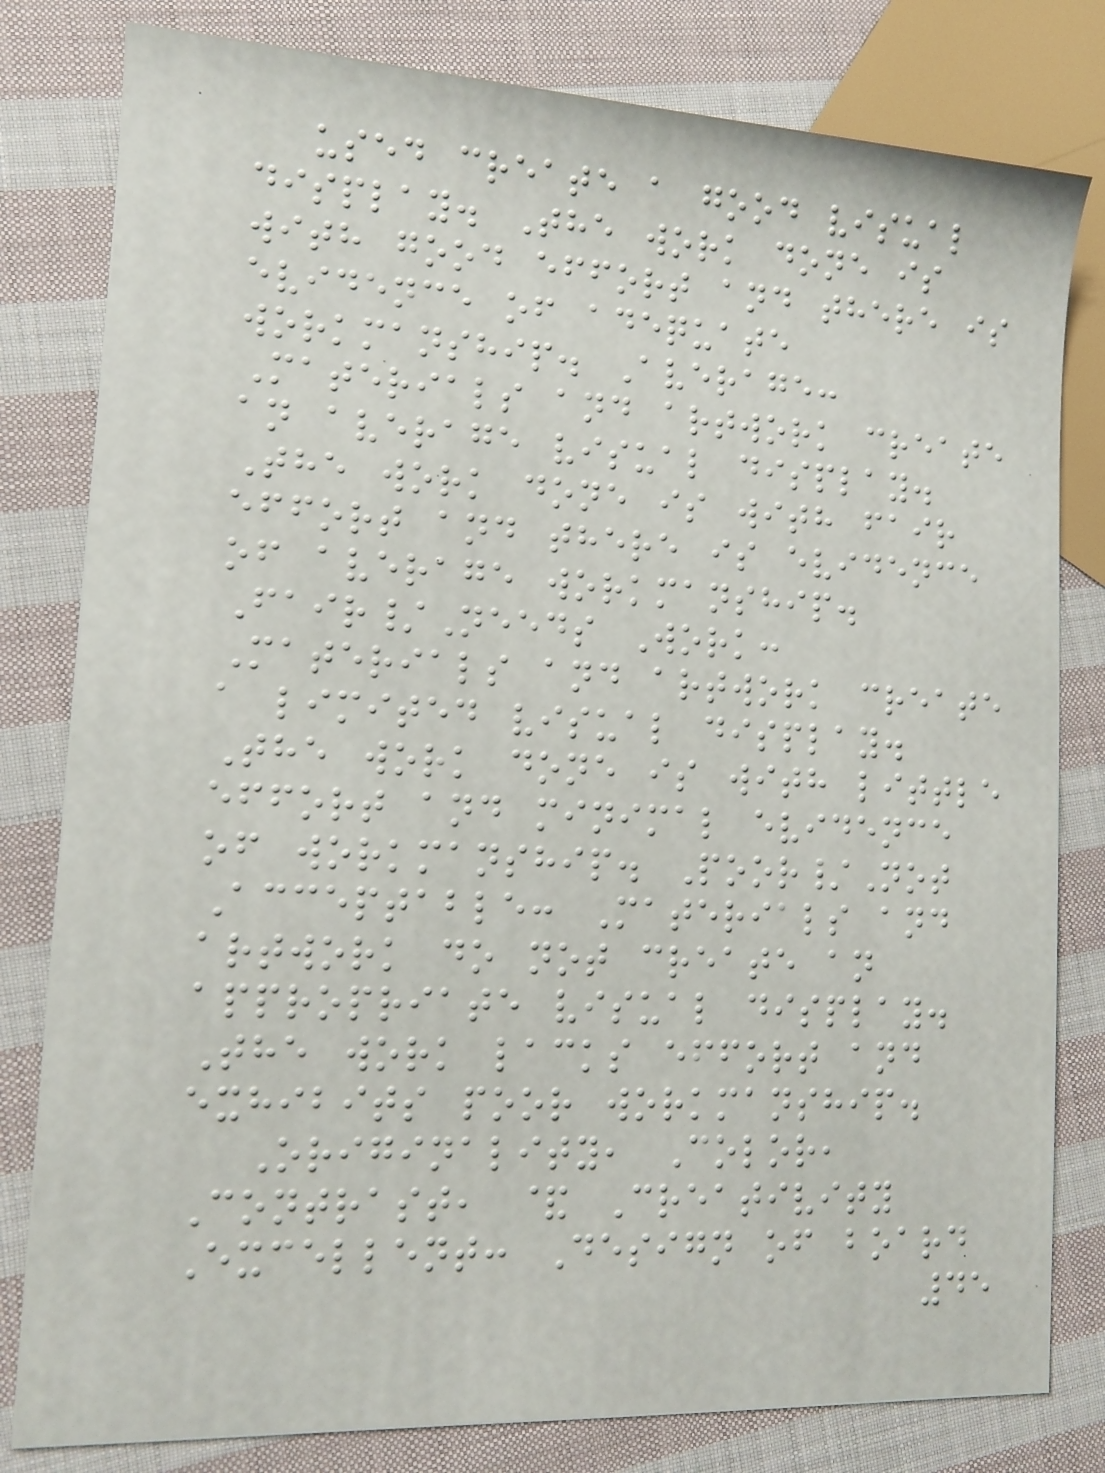used create a good visual
display. The work done is
with good effort and there is
evidence of adequate
workmanship. Average:
Materials and artwork create
an average visual display.
The work done is with fair
effort and there is evidence
of average workmanship.
Fair/Needs Work:
Materials and artwork create
a limited visual display.
The work done is with little
effort and minimal evidence
of workmanship. Poor/Not
Acceptable: Materials and
artwork do not create an
appropriate visual display.
The work lacks effort and
exhibits poor workmanship.
Originality, Color,
Contrast, & Creativity
Excellent: Design of board
45
